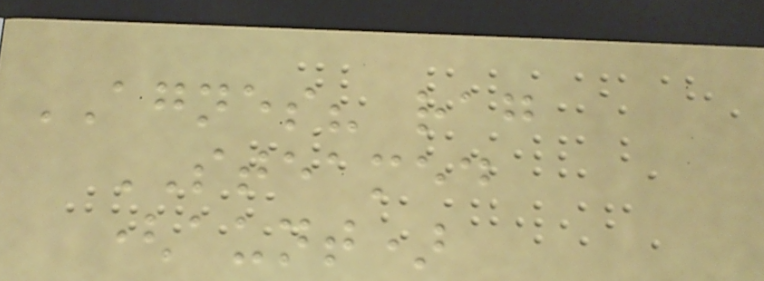AGNES? rag
STEAMED
(aunt)
